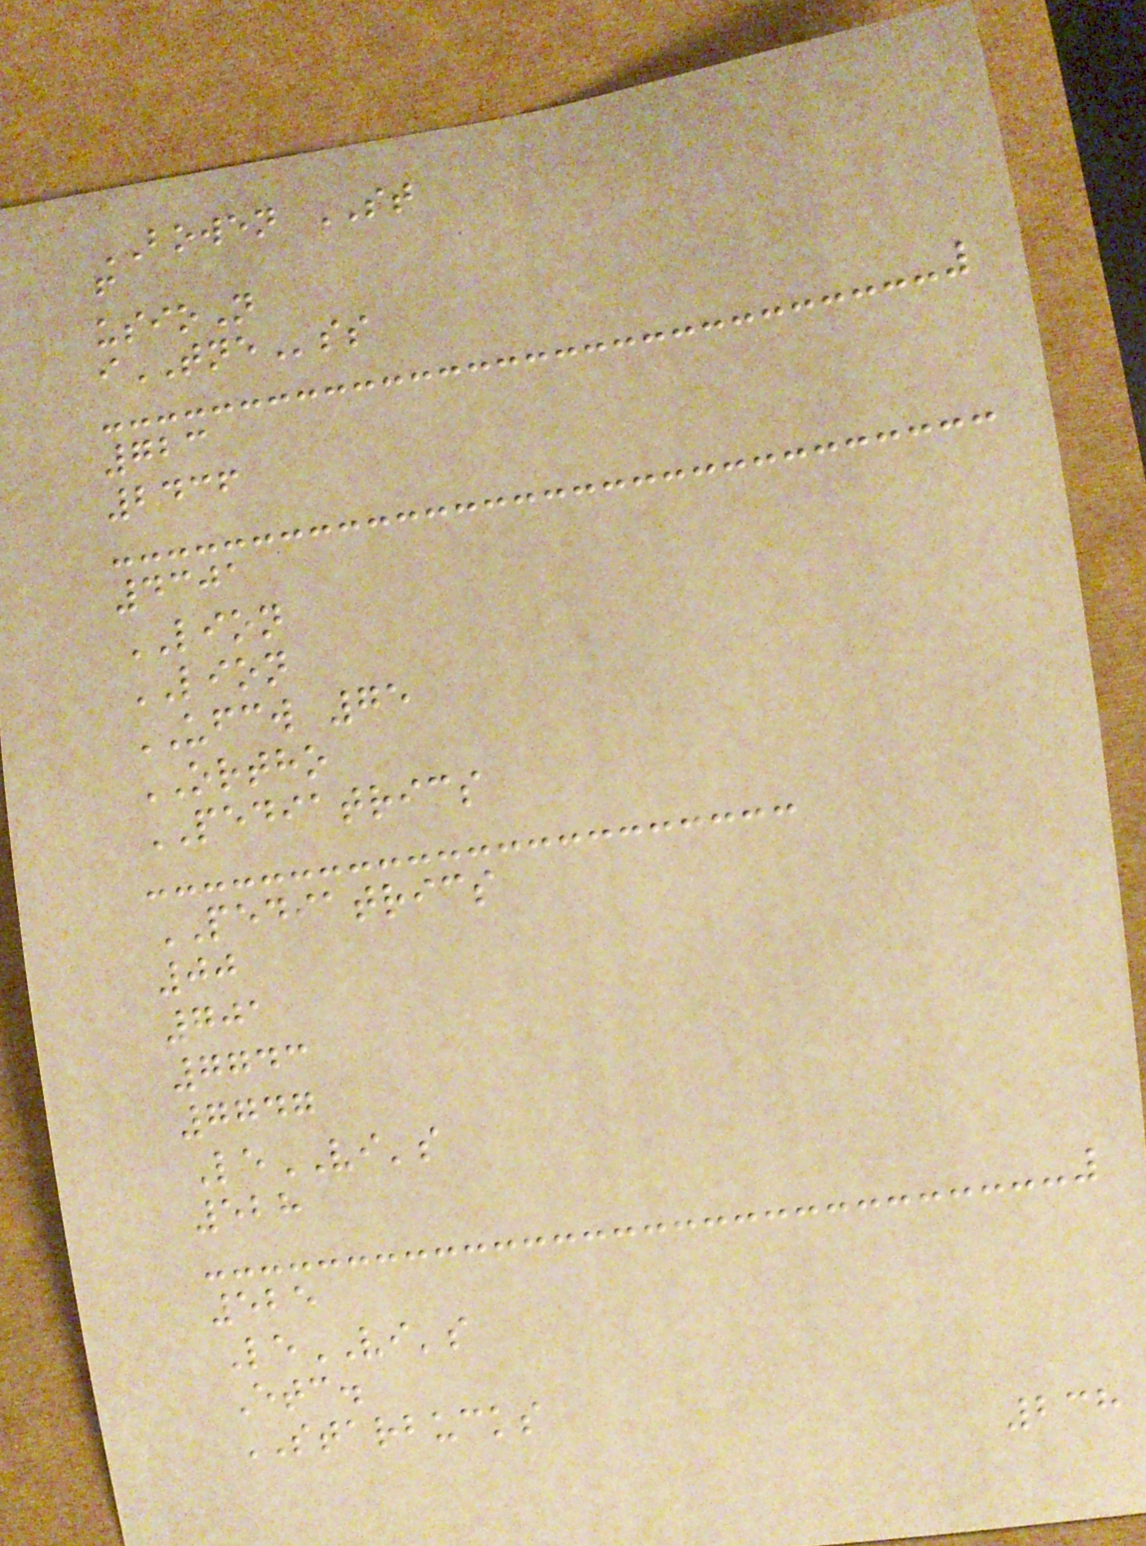BOWEN ST
f
usioN
iTNEss
723
2436
4301
LION
LION
UFCW 75
ORTHO
PEDIATRICS
PEDIATRICS
00
701
7743
7747
LeVI's
528
525
LeVI's
Etc.
STARBUCKS
238
